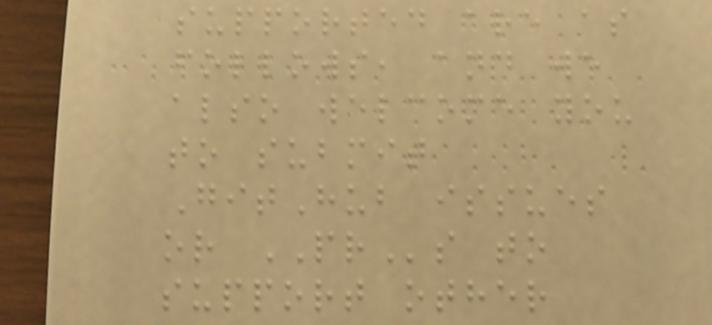supported are as
follows, and we
also welcome you
to submit
GitHub issues
or PRs to
support other
